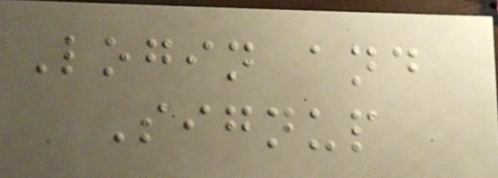Login and
Signup
